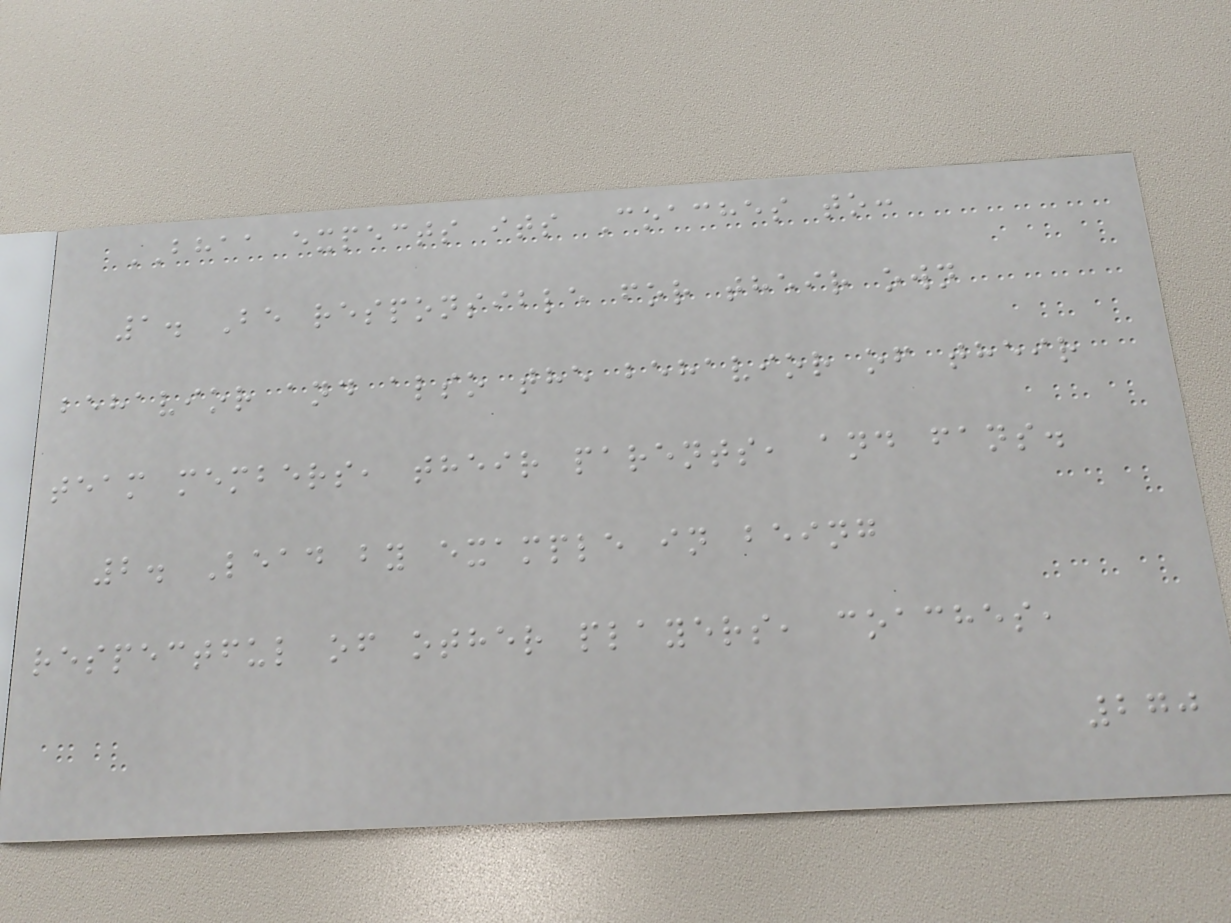BHAA expects its Coaches to:
1. Be responsible for their own
behavior and also the behavior of their
team members, their parents, and fans.
2. Lead by example in being
respectful of other players, coaches,
270
